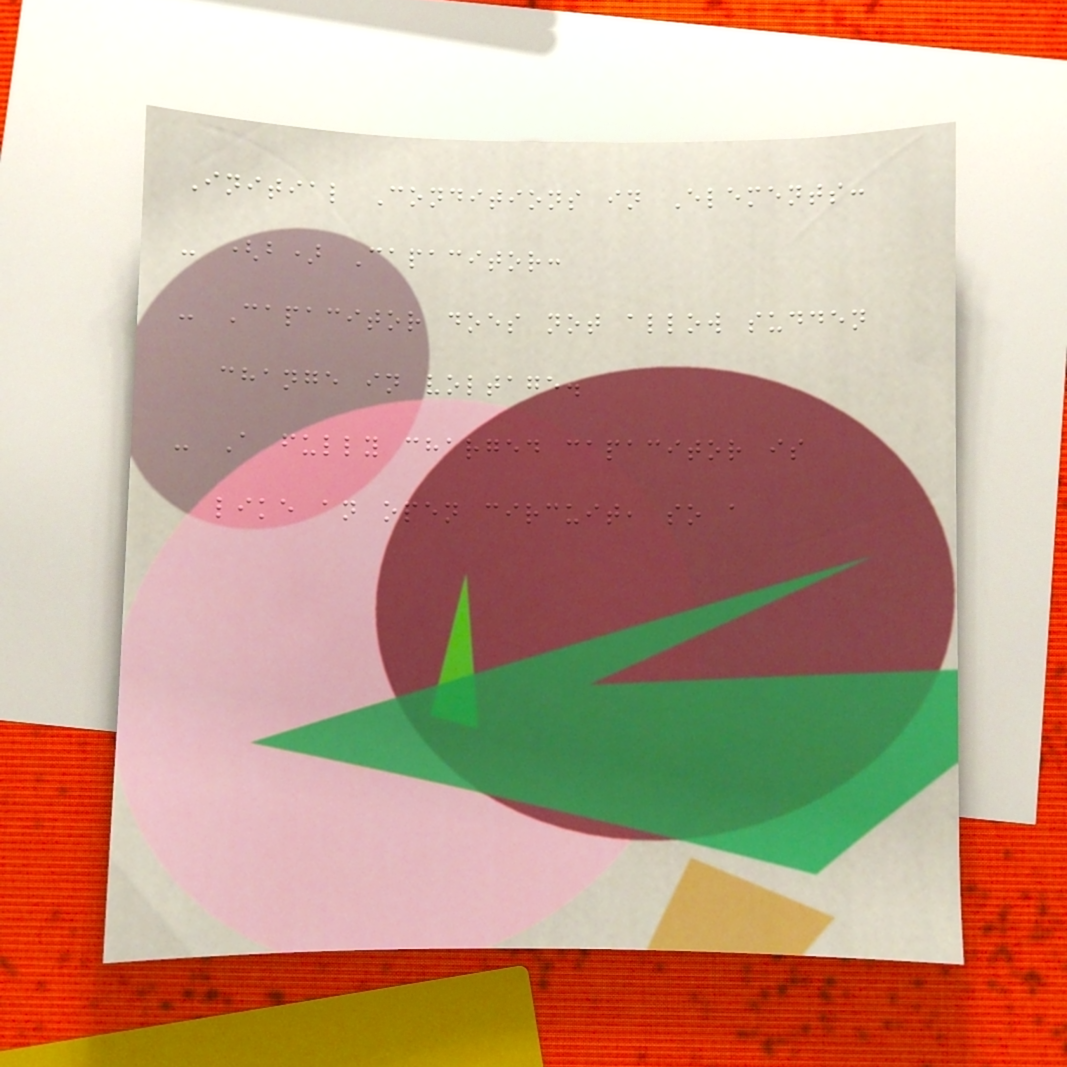Initial Conditions in Elements:
- (b) Capacitor:
- Capacitor does not allow sudden
change in voltage.
- A fully charged capacitor is
like an open circuit, so a
